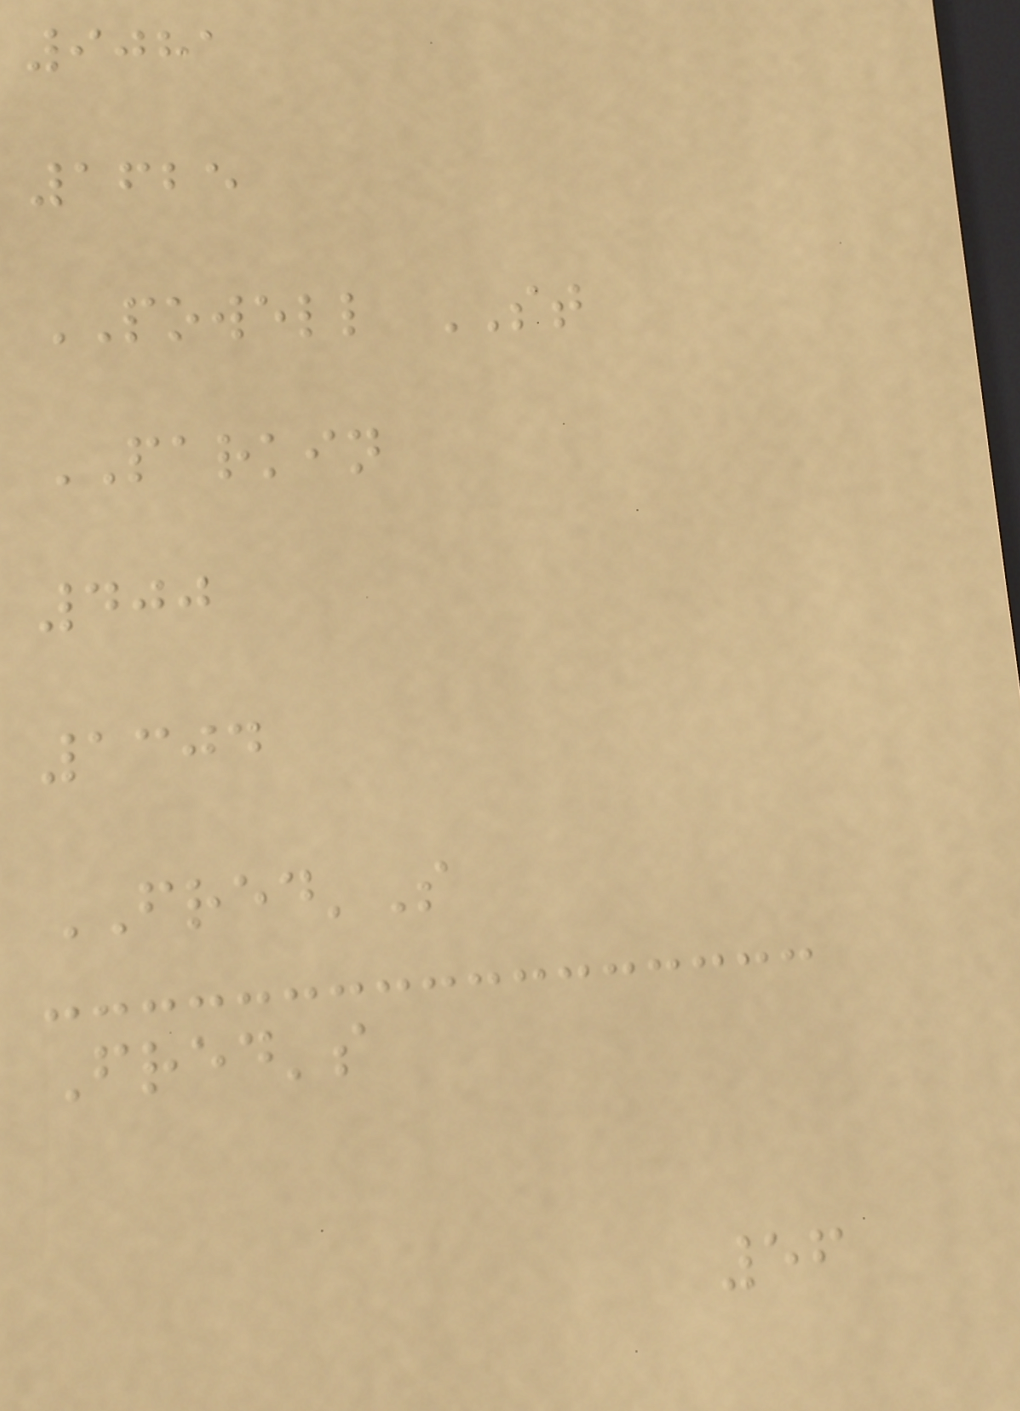9081
1625
POWELL ST
PARKIN
400
1304
FRED'S
Fred's
56
